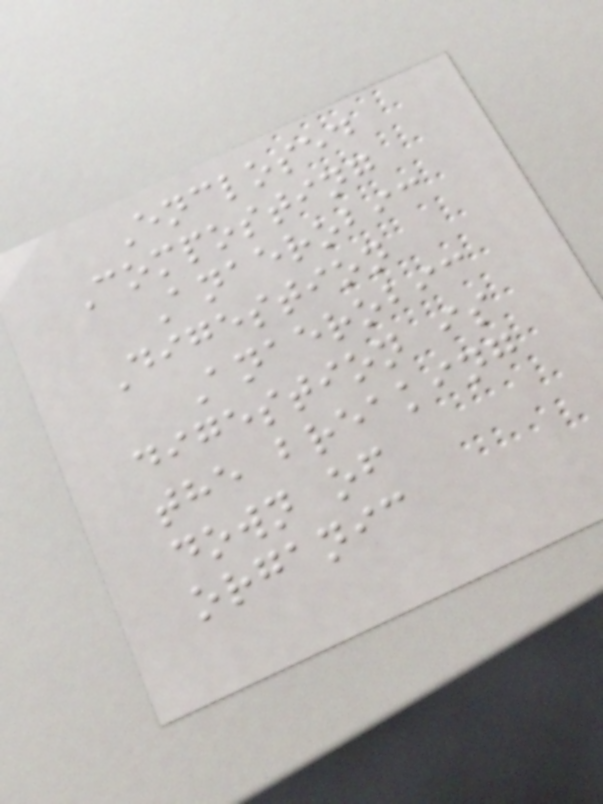Enclosed
Composting
Anaerobic
Digestion
Anaerobic
digestion is
the breaking
down of
organic
